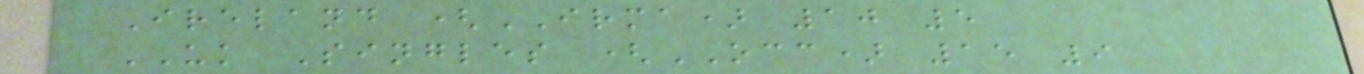Ireland (IRMA) 10 5
UK Singles (OCC) 15 9
